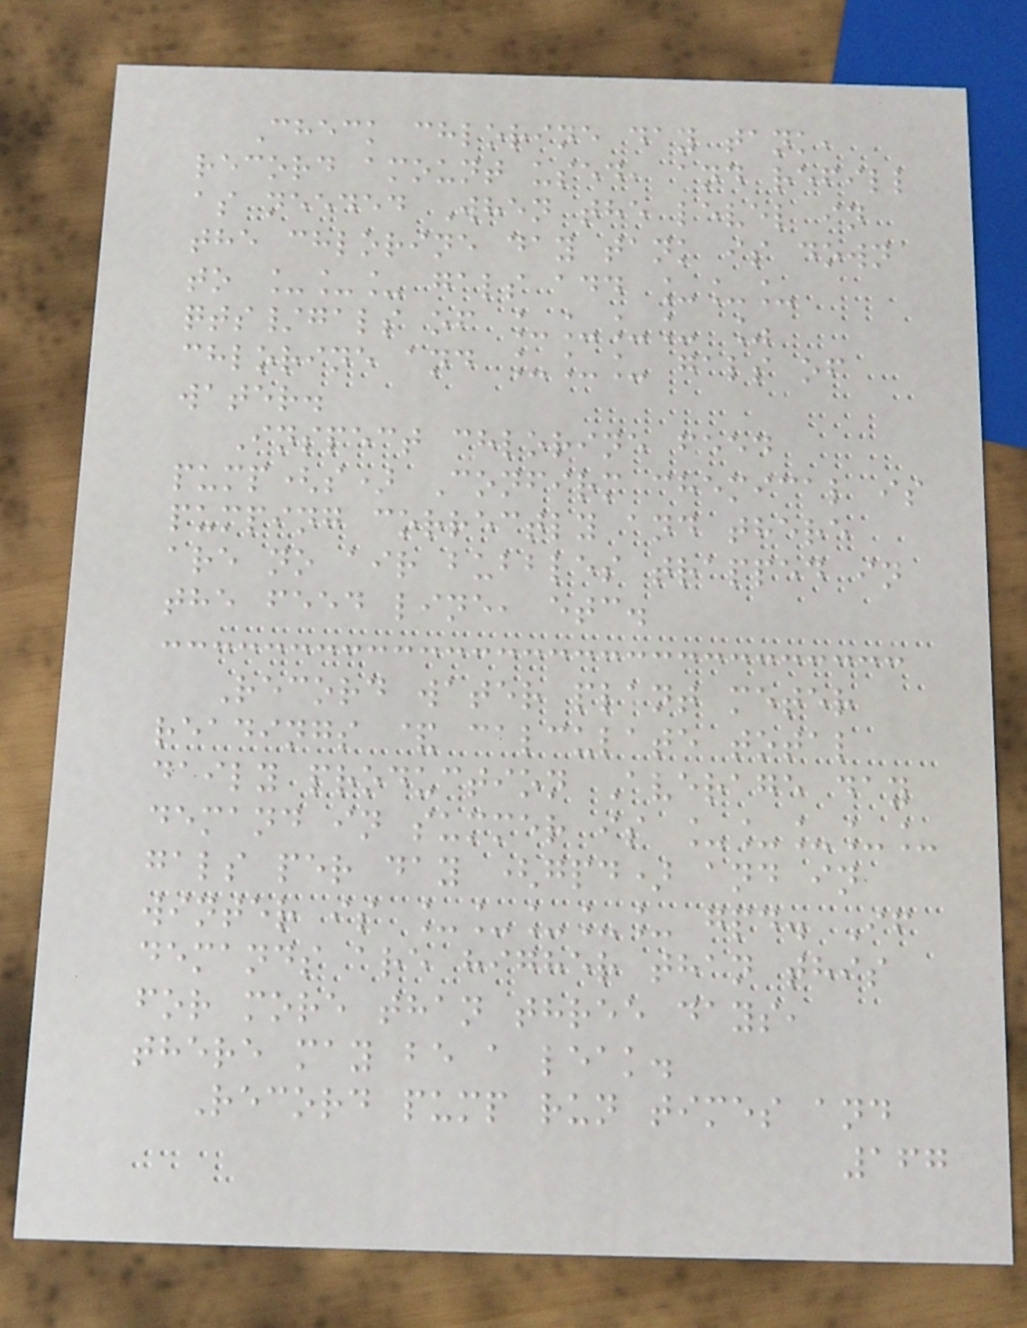Check chlorine day tank,
record amount used, and refill
as needed When the level in
the chlorine day tank is down
to ___ gals add ___
qts/gals of ____ %
chlorine and ___ gals of
water.
Inspect chlorine feed
pump(s) Confirm chemical is
pumping correctly and there
are no air bubbles trapped in
the feed line, etc.
Record water plant meter
readings & calculate total
daily production Average day
demand in summer is _____
gals per day (gpd) and in
winter is _____ gpd. If
demands are higher than this
for more than three days,
there may be a leak.
Record pump run times and
167
